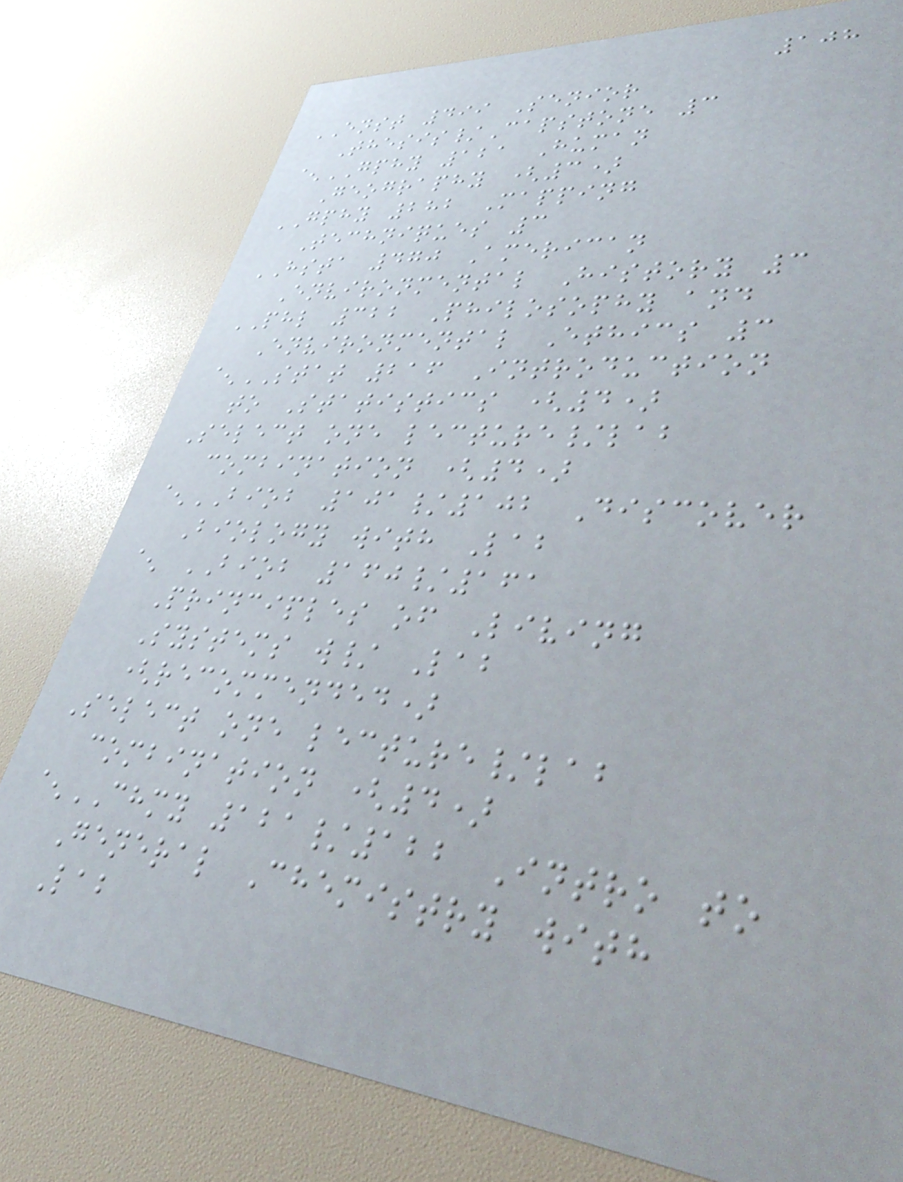108
ENST 499 Senior
Thesis/Capstone 3
^GPHY 121 Human
Geography (3)
GPHY 282 Mapping
Techniques 3
HSTA 470 American
Environmental History 3
PHL 322 Philosophy and
Environmental Ethics 3
^STAT 216 Introduction
to Statistics (4)
Select one lecture/lab
combination (4)
^BIOB 101/102 Discover
Biology with Lab
^ BIOB 160/161
Principles of Living
Systems w/ Lab
(recommended)
Select one lecture/lab
combination (4)
^CHMY 121/122 Intro to
General Chemistry with
Lab
